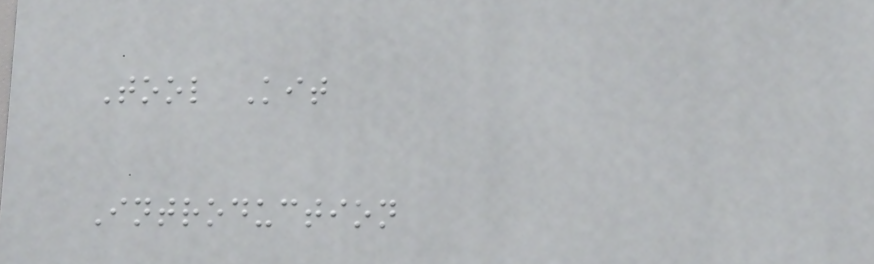Tool Kit
Introduction
